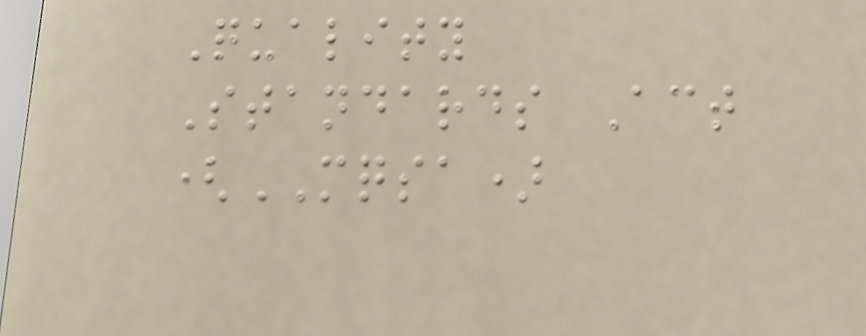Quality
Standards Act
(MQSA)
